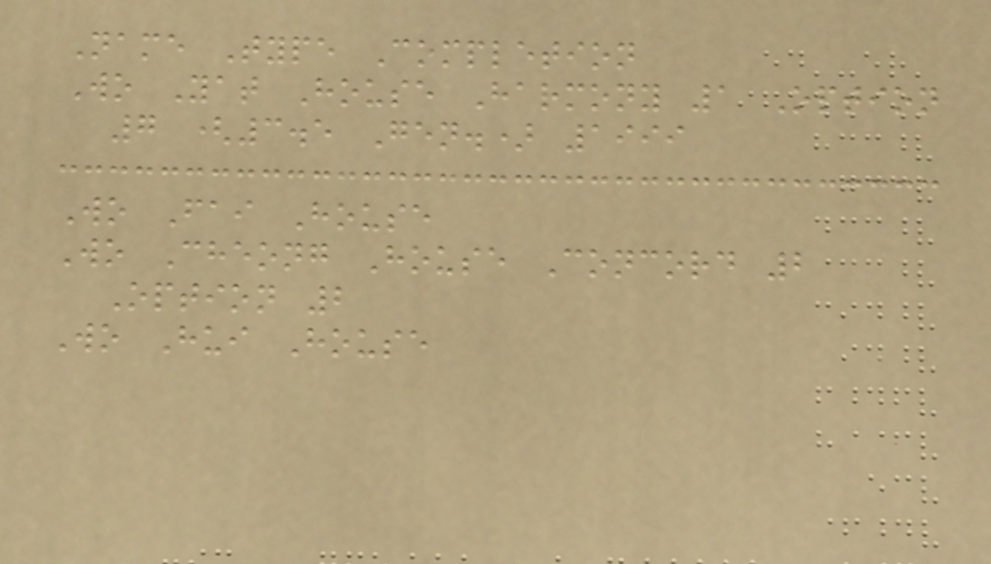Name Type Completion
Wo Yat House Harmony 1 Option
7 (3.5 Gen.) 1999
Wo Fai House
Wo Cheong House Concord 2
Option 2
Wo Hui House
